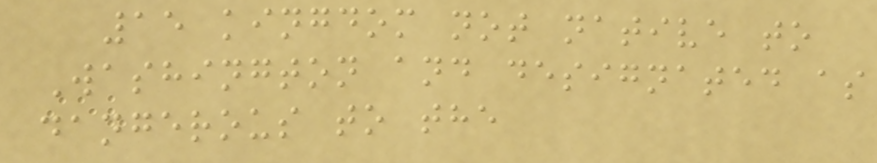15 kingdom not native to
Washington and designated as
dangerous to the
